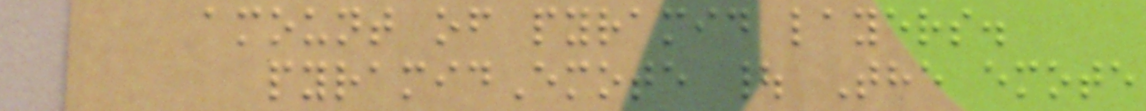amount of pyramid layers.
pyramidEmote | The emote
